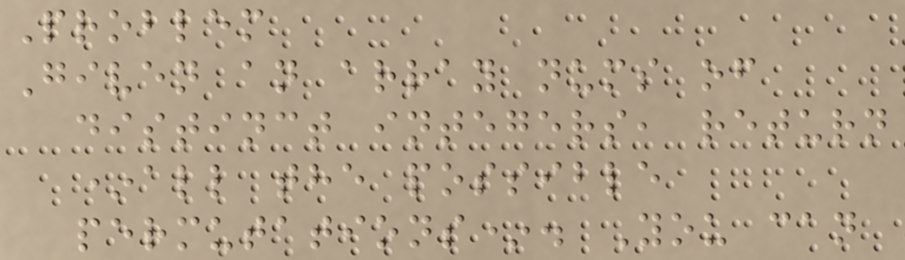Problem
Given an array nums of
distinct integers, return
*all the possible
permutations*. You can
